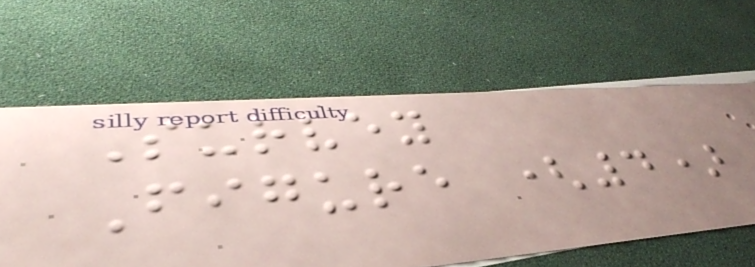Survey
Figure (4)
